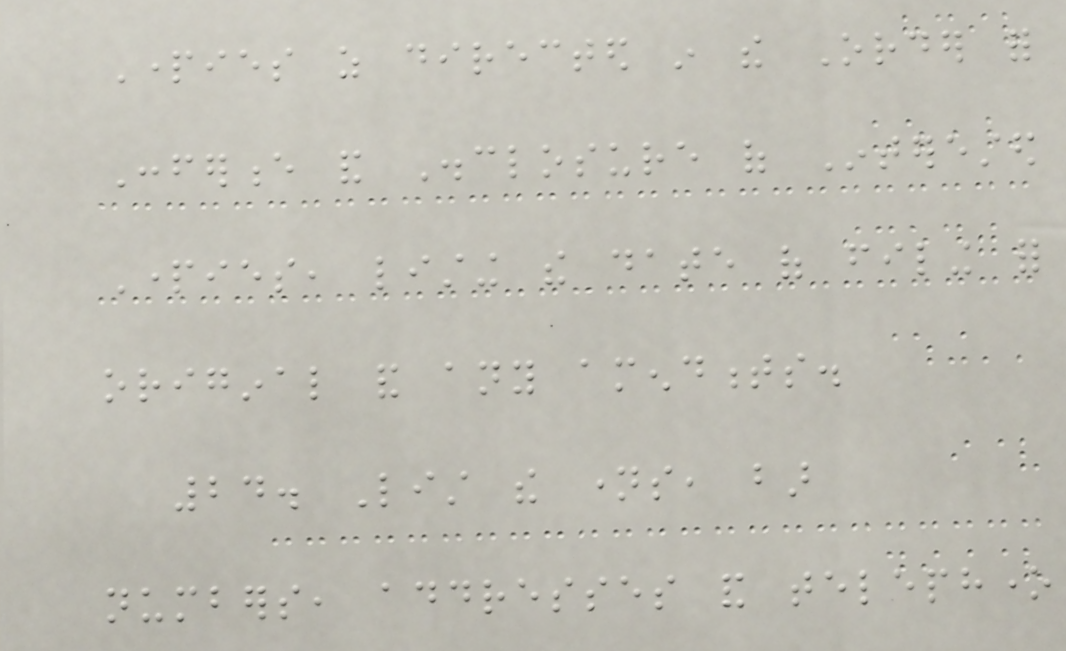Parties as directed in the Order for
Conference and Disclosure of Interested
Parties, listing the date of filing for
original and any amendments.
24. List the names, bar
numbers, addresses and telephone
